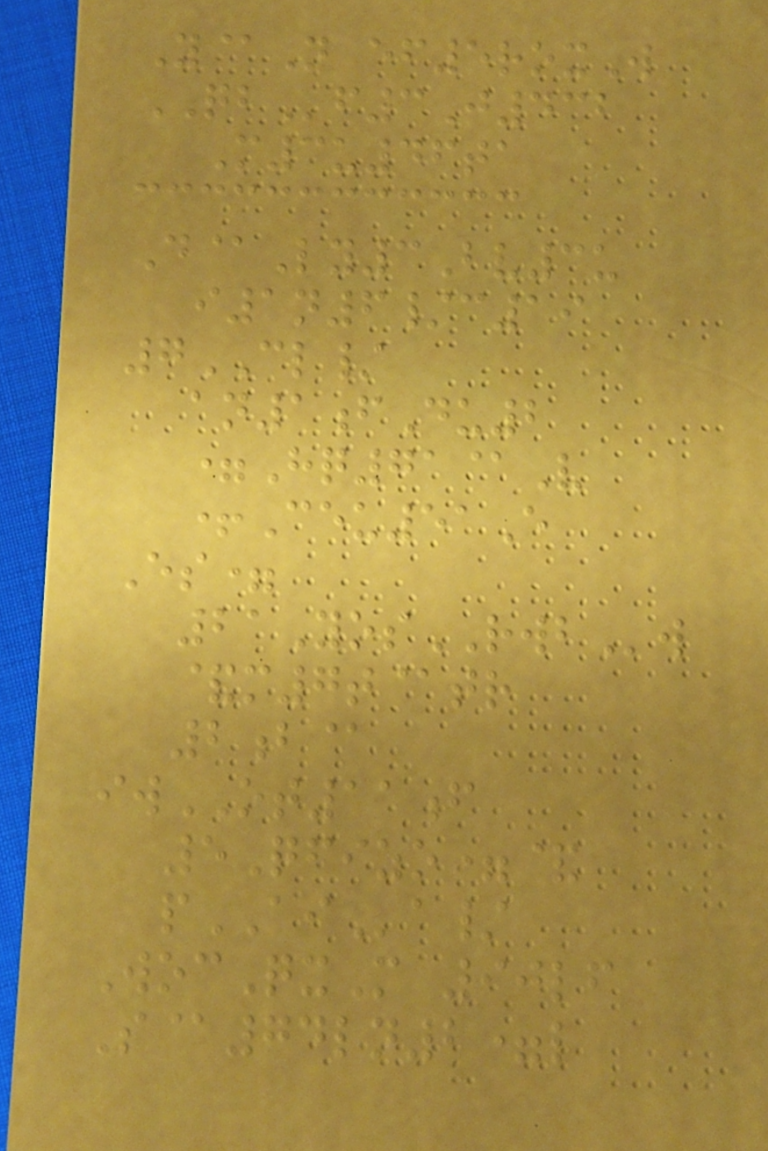Y@N ef5roxW
QBf3J432
M3u46ta
D@Ly3Bv3u
i1n6/c19
7CL/
an1fDu2
=Hq71@V
+Ceu51E
Es=
21YosRWBw
&m7t@tr
2b@
iwOT11f
5Qfizo=&
pAIa/
WocQxM 90lf
S@74ln2=l
